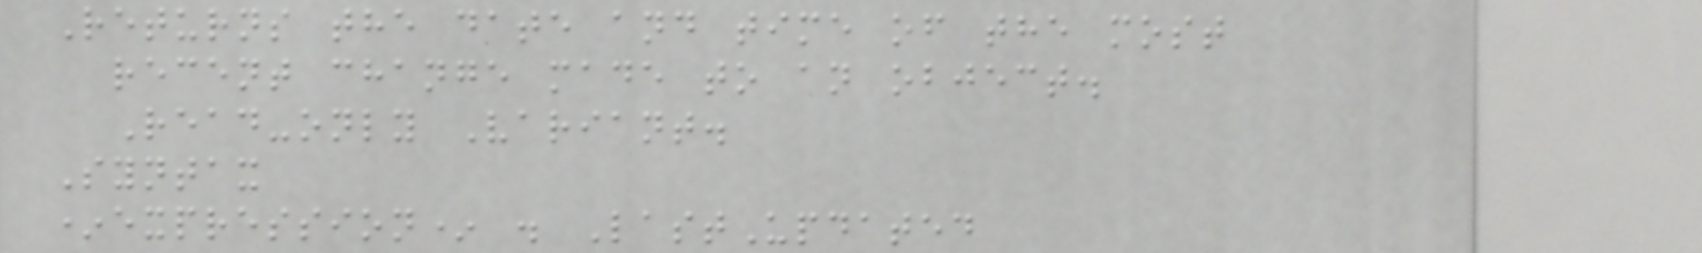Returns the date and time of the most
recent change made to an object.
Read-only Variant.
Syntax
*expression* . LastUpdated
